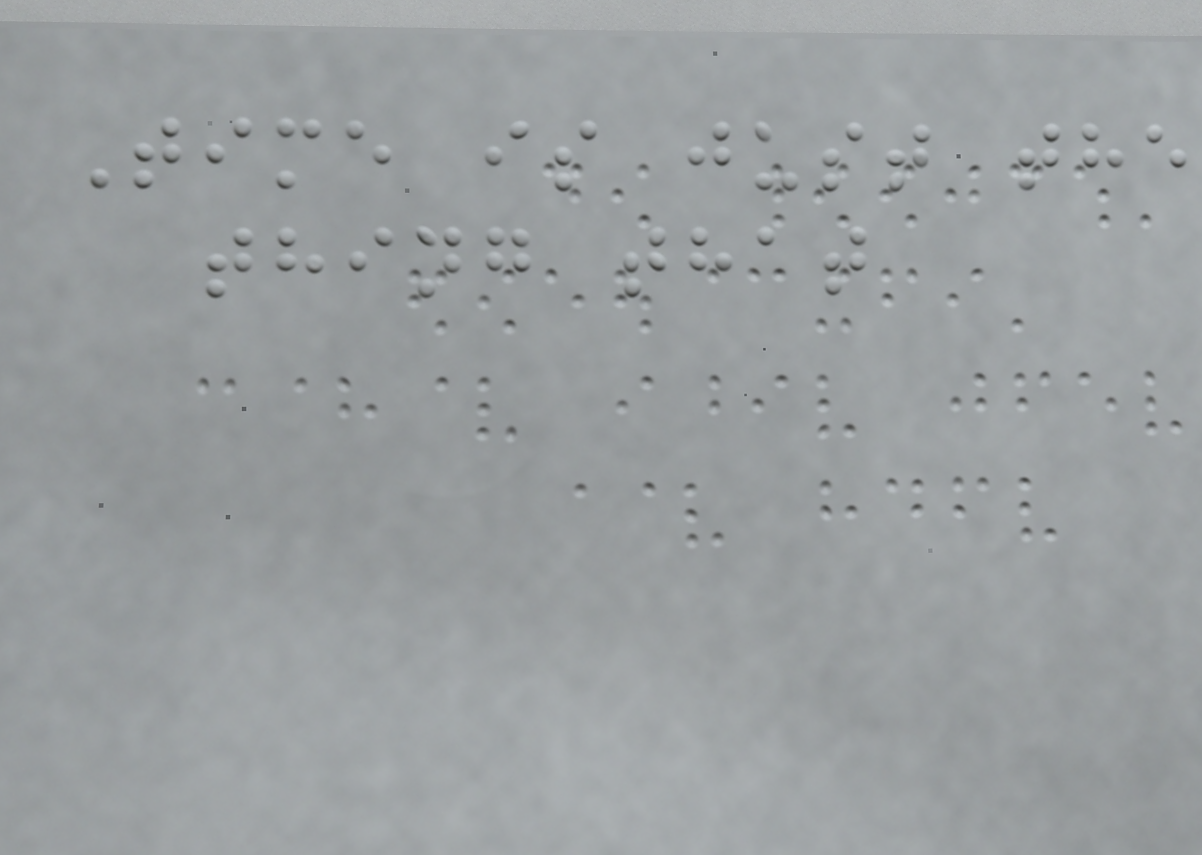Time is just the
thing that
